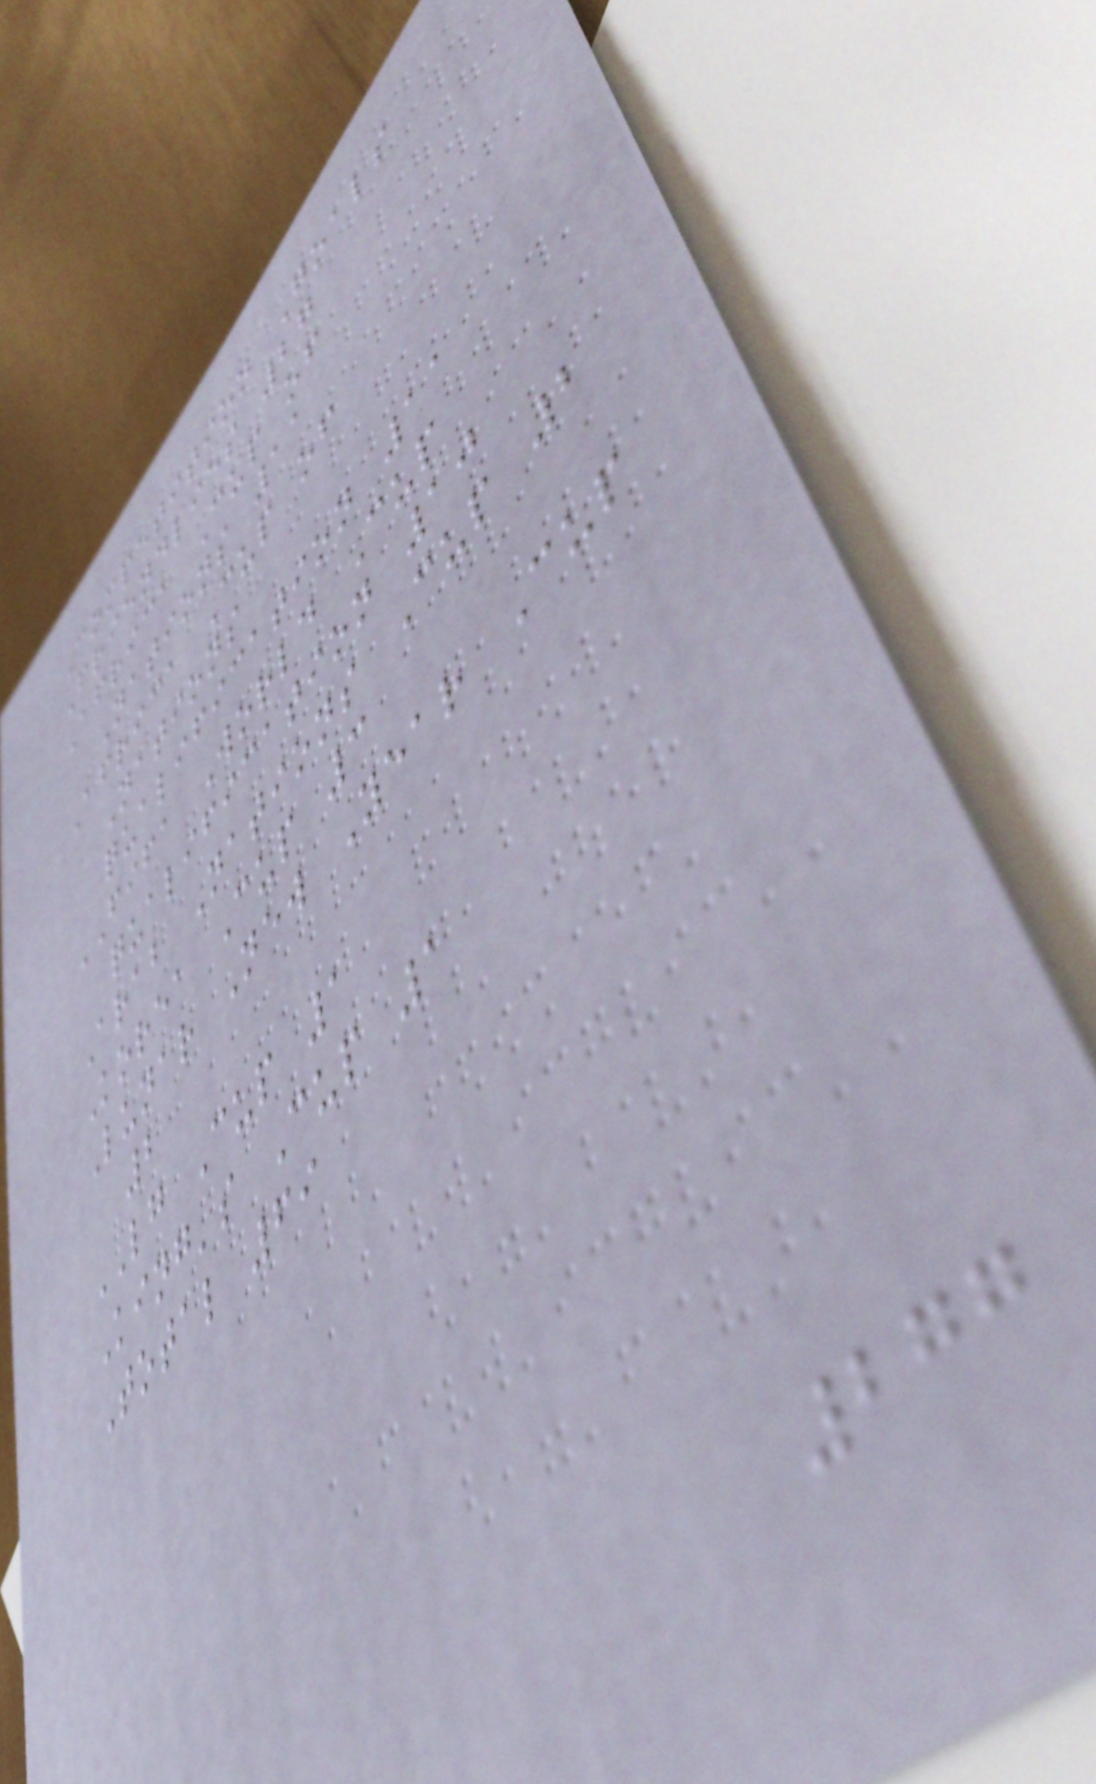Competition Goals
Friendlies 27
Africa Cup of
Nations 11
Africa Cup of
Nations
qualification 11
FIFA World Cup
qualification 10
Arab Nations Cup 2
Korea Cup 3
Lunar New Year Cup
2
LG Cup 1
King's Cup 1
Total 69
277
